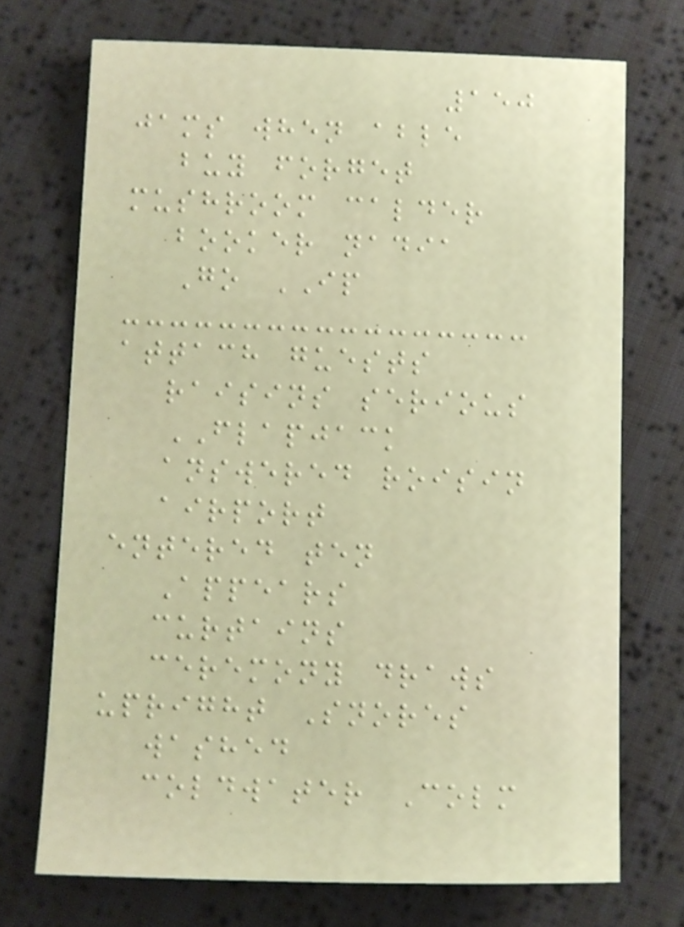150
jams when able
buy forget
mushroom calder
booker nadia
Go IP
attach guests
raisins serious
FLAPJACK
answered roisin
airport
entered ten
Appears
curtains
ceremony draws
upright Snores
washed
coldwater Colm
